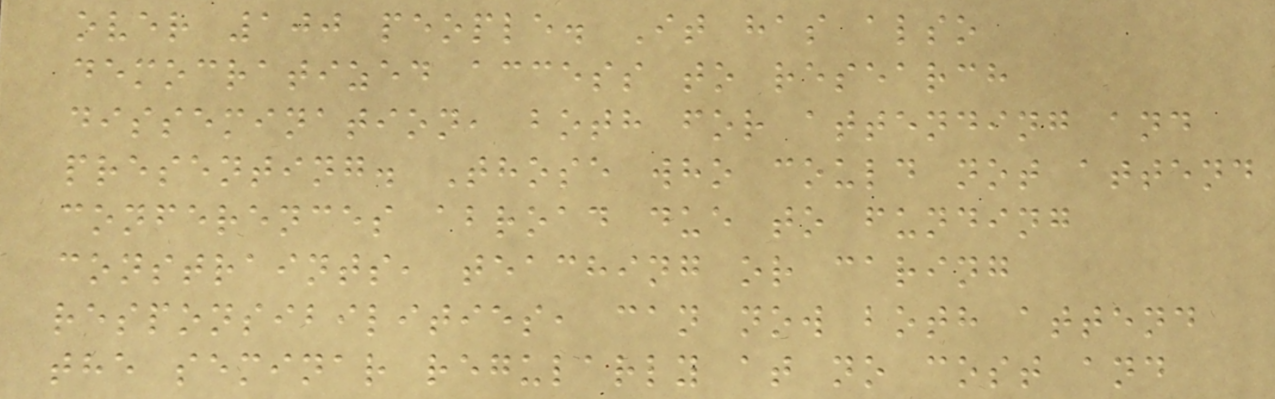over 100 people. It has also
democratized access to research
dissemination, both for attending and
presenting. Those who could not attend
conferences abroad due to funding
constraints, teaching or caring
responsibilities, can now both attend
the seminar regularly at no cost and
